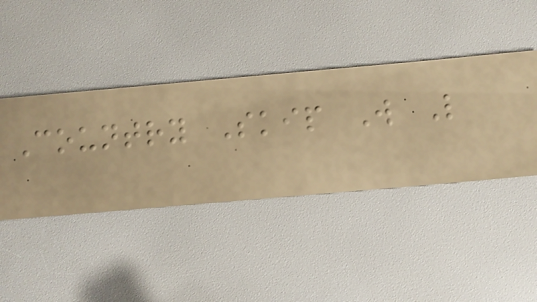Country Skip W L
